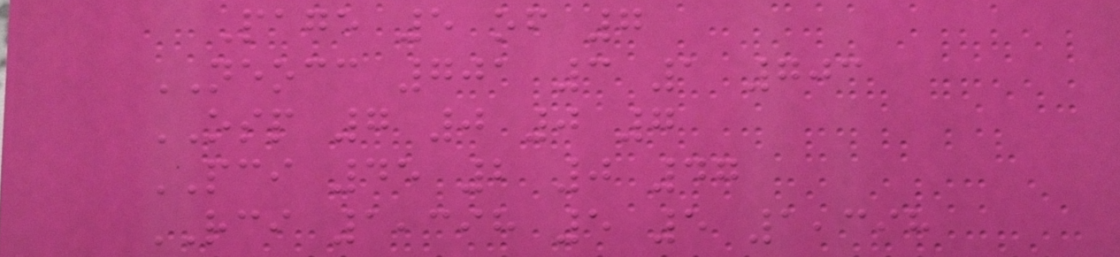Page 5 of 7
NEOCC 701 3 1 703
OSP 7 0 0 7
PCI 45 2 0 47
RCI 1,398 5 5 1,398
